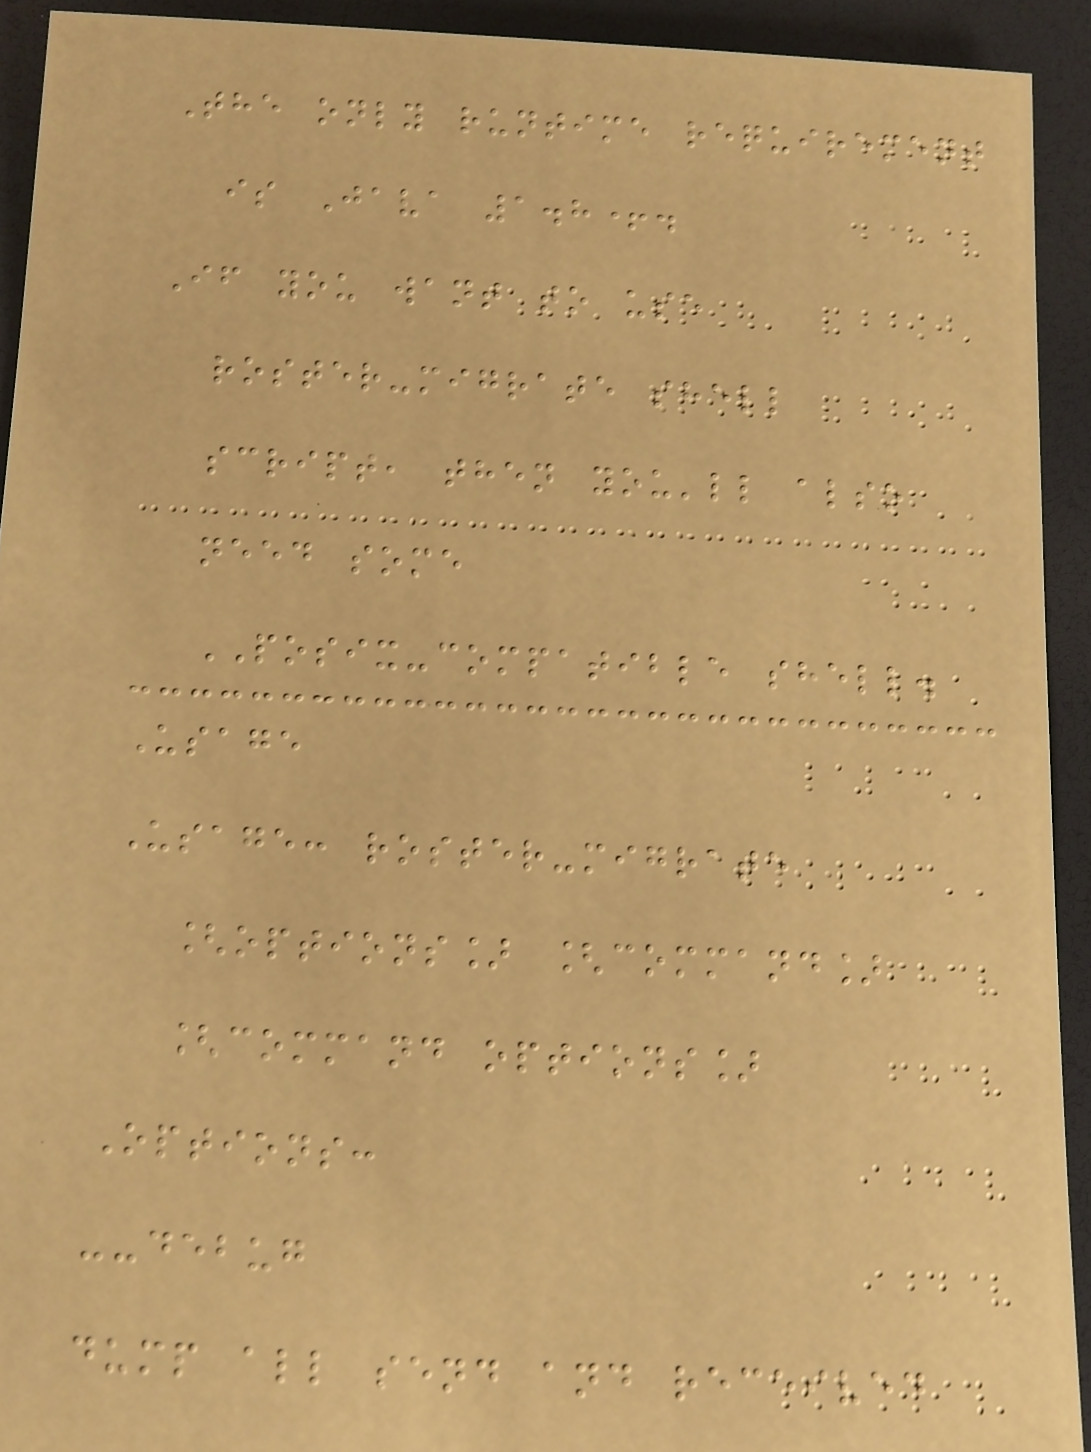The only runtime requirement
is Java 1.8+.
If you want to use
roster-migrate shell
script, then you'll also
need some
POSIX-compatible shell.
Usage
Usage: roster-migrate
[options] [command]
[command options]
Options:
--debug
dump all send and received
